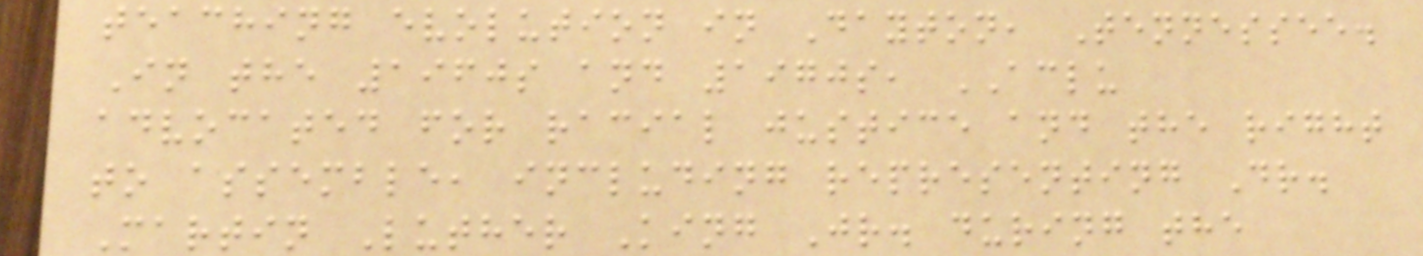teaching evolution in Dayton, Tennessee.
In the 1960s and 1970s, ACLU
advocated for racial justice and the right
to assemble, including representing Dr.
Martin Luther King Jr. during the
